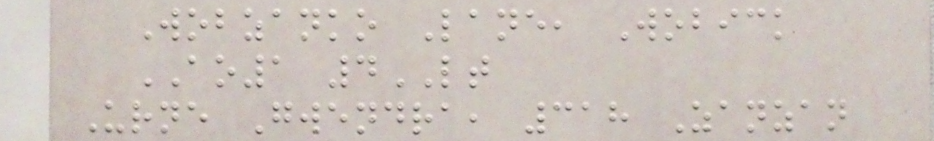Wobzanko Lane, Wobick
AO1 4LT
Urne Gwendra, 318 Zanzan
